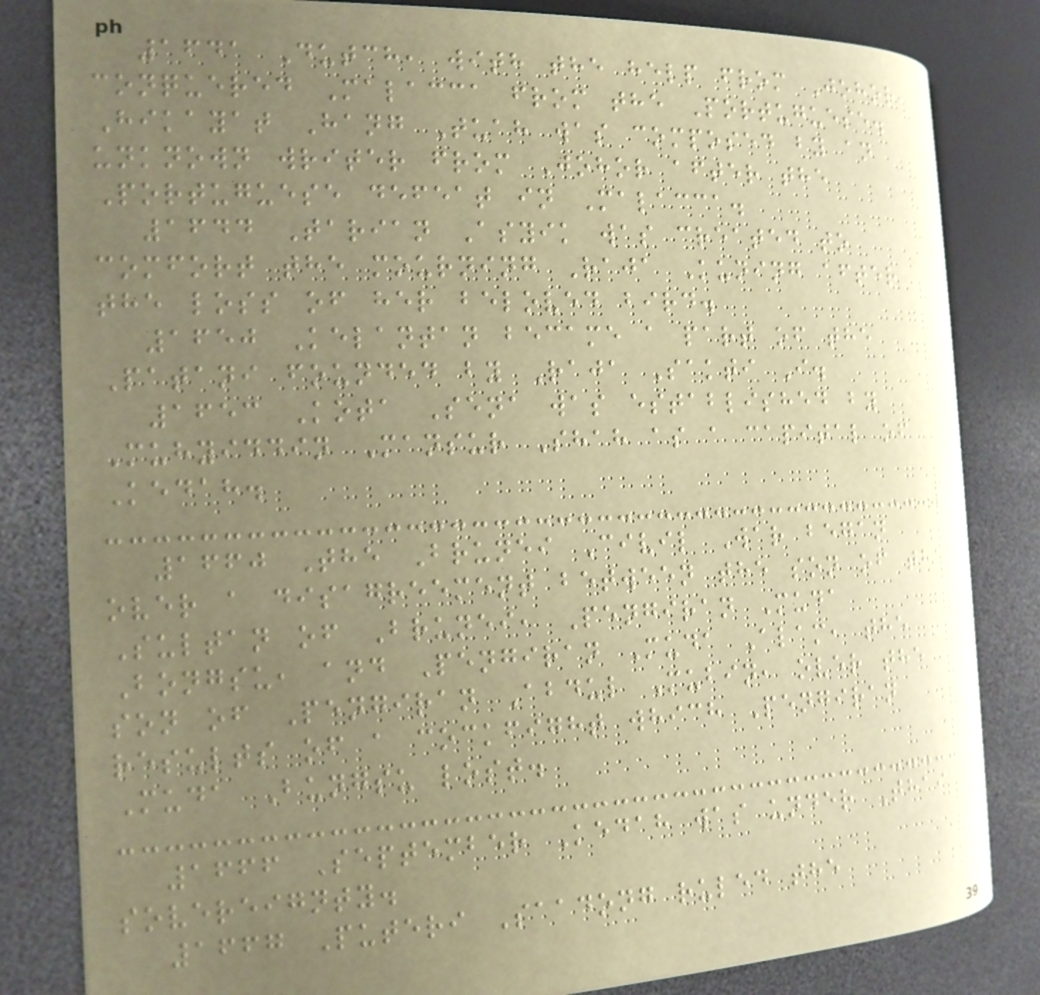1641 Dutch, with the help from Johor,
conquered Malacca from the Portuguese.
Hikayat Hang Tuah was composed by an
unknown writer from Johor after the
Portuguese defeat in Malacca.
1644 Tarian Asyik was created to
comfort the mourning Raja Kuning after
the loss of her beloved bird.
1650 Kelantan became a part of the
Patani founded by Raja Sakti I.
1653 Kota Sena was established by
Muhyiddin Mansur Shah as a capital of
Kedah.
1660 The Brunei Civil War began
over a disagreement between the son of the
Sultan of Brunei, Pengiran Muda
Bongsu, and Pengiran Muda Alam, the
son of Pengiran Abdul Mubin, over the
results of a cockfight which Pengiran
Muda Bungsu lost.
1666 September Kedah was under Thai
sovereignty.
1667 Puteri Saadong ruled the
